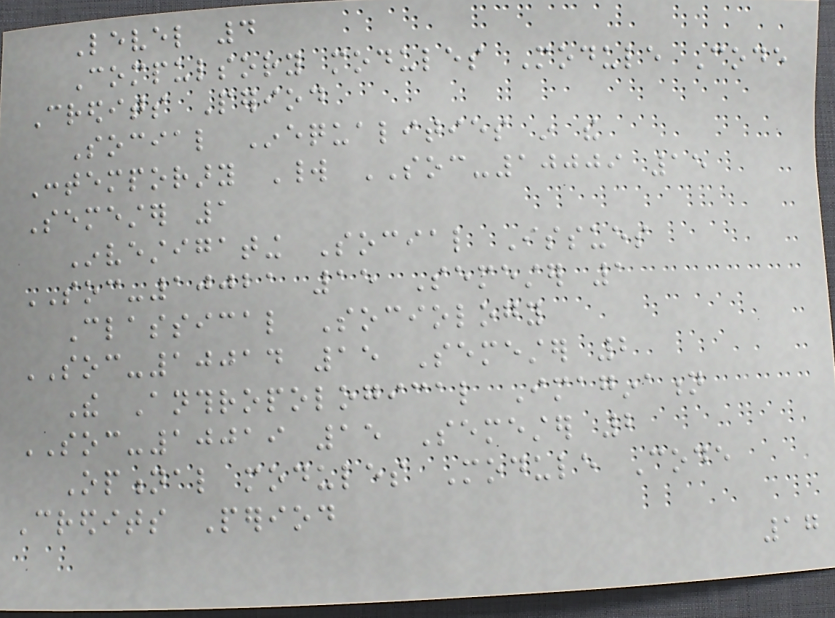Level 4
Compulsory modules Module Code
Credits Period
Social Inequalities in the
Contemporary World SOC-10009 15
Semester 1
Investigating Social Issues
SOC-10021 15 Semester 1
Classical Sociology
SOC-10014 15 Semester 2
The Anthropological Imagination
SOC-10019 15 Semester 2
Optional modules Module Code
Credits Period
17
